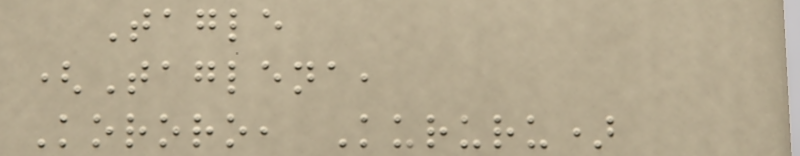Tagle
(Taglena,
Kororo, Kururu)
